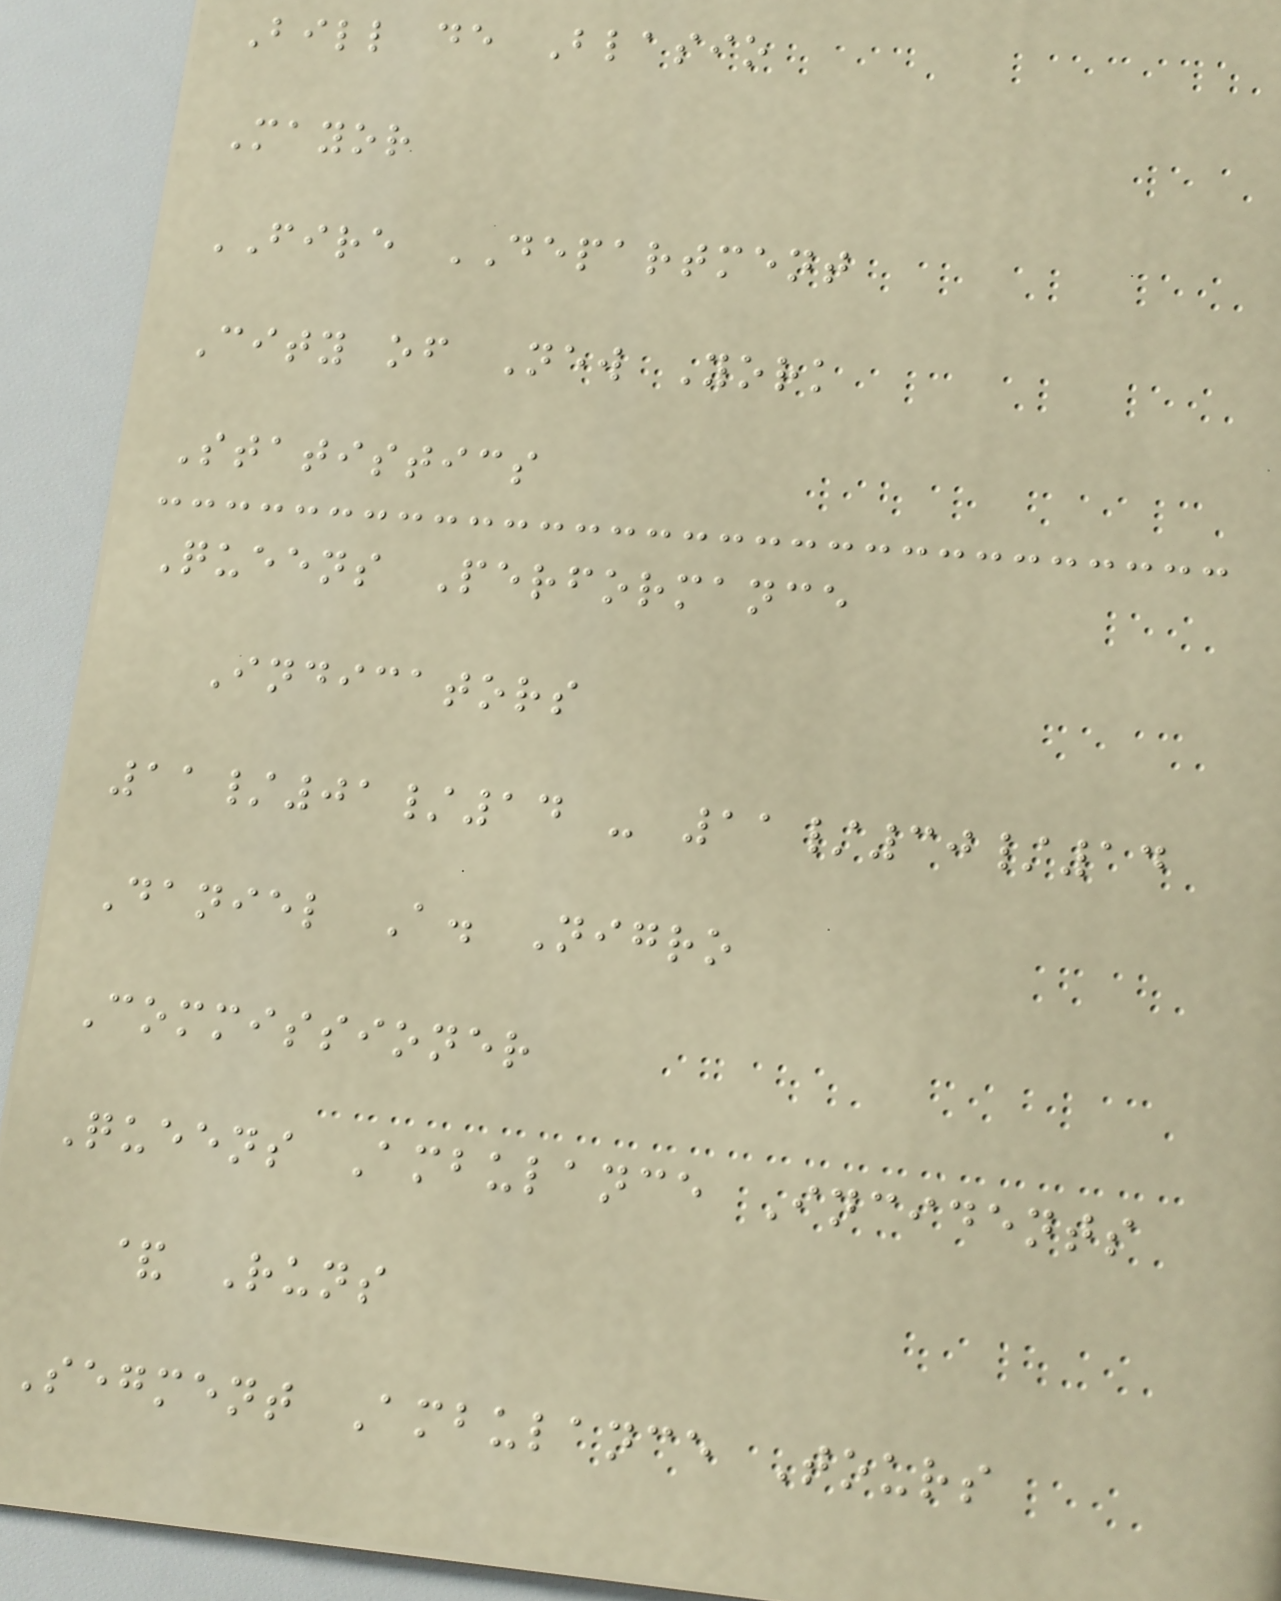Bill de Blasio
Mayor
FIRE DEPARTMENT
City of New York
Statistics
Queens Performance
Indicators
11/01/14 - 11/30/14
Daniel A. Nigro
Commissioner
Queens Ambulance Incidents
& Runs
Segment Ambulance Tours
